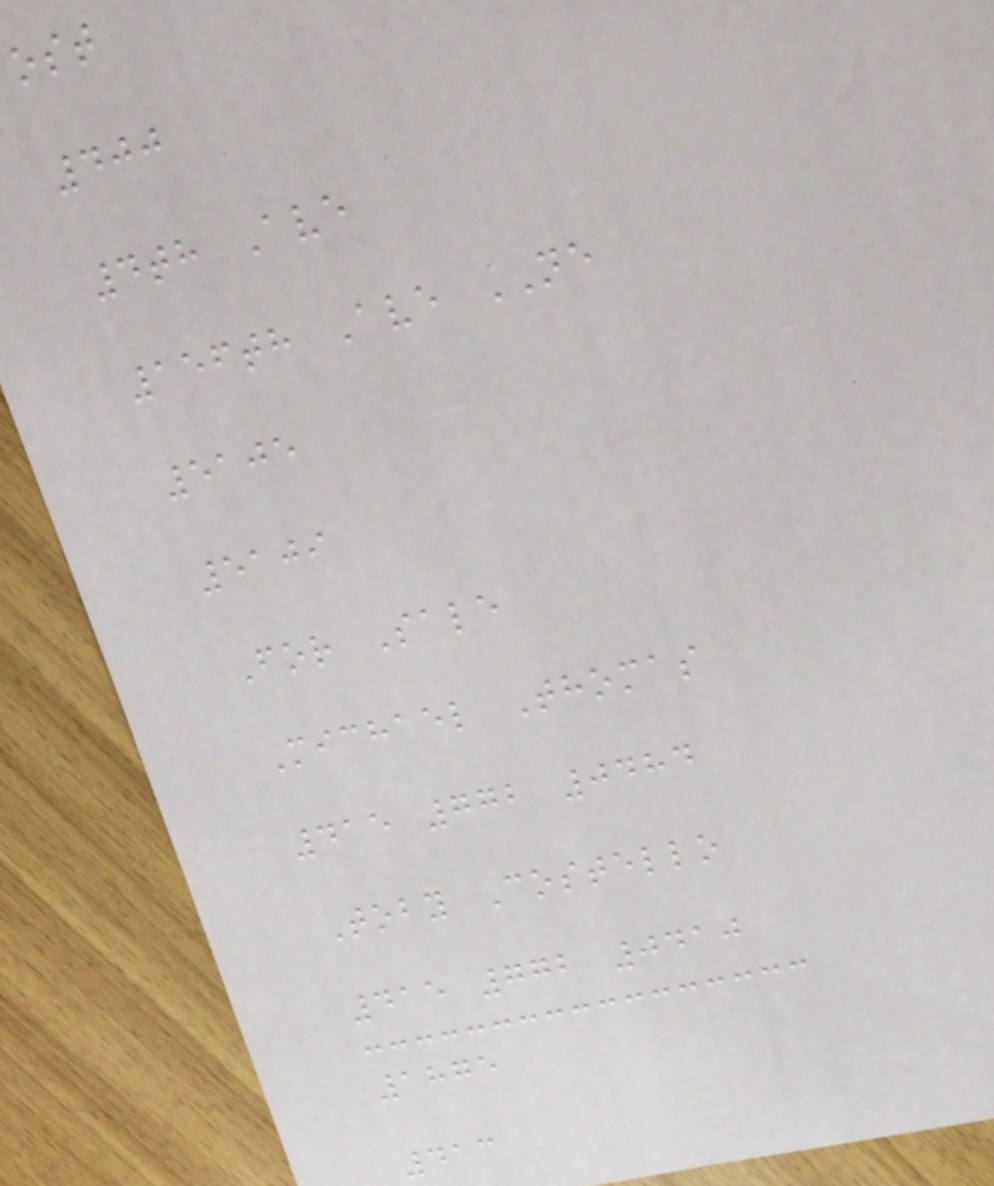ost
400
4th Ave
156th Ave NE
5105
5109
For Sale
Michael Thomas
415 772 0484
Toby Costello
415 772 0410
1875
413
